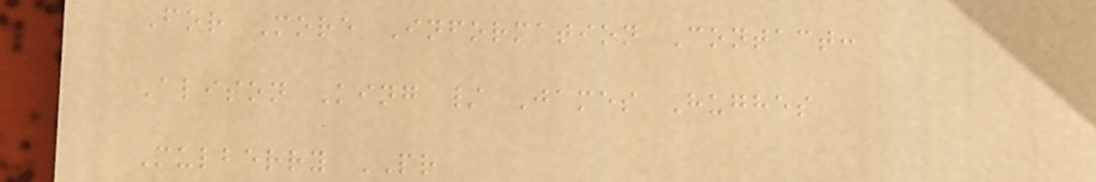For More Information Contact:
Alison King / James Hughes
Mulberry PR
